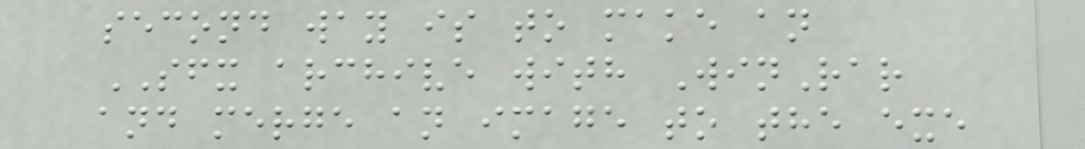second way is to make an
SFX archive with WinRar
and merge an image to the exe
